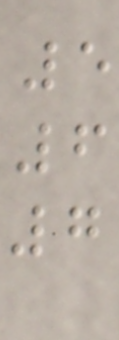5
6
7
